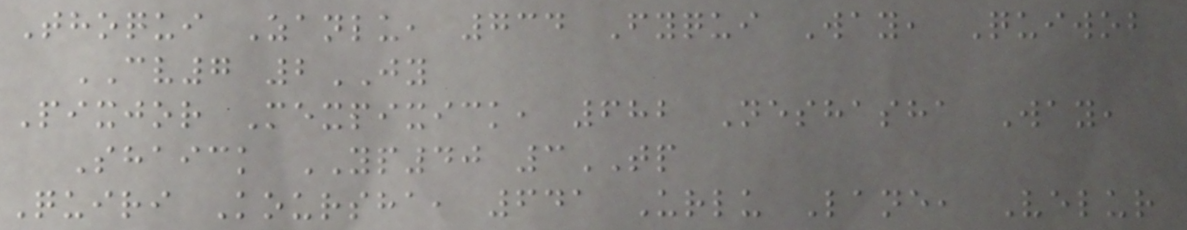Thoqui Zanlu, 734 Fyqui Way, Quiwob
CV7 2JY
Pixjor Mexpixick, 682 Neshasha Way,
Shaick YP40 3TP
Quiri Koursha, 641 Urlu Lane, Velur
